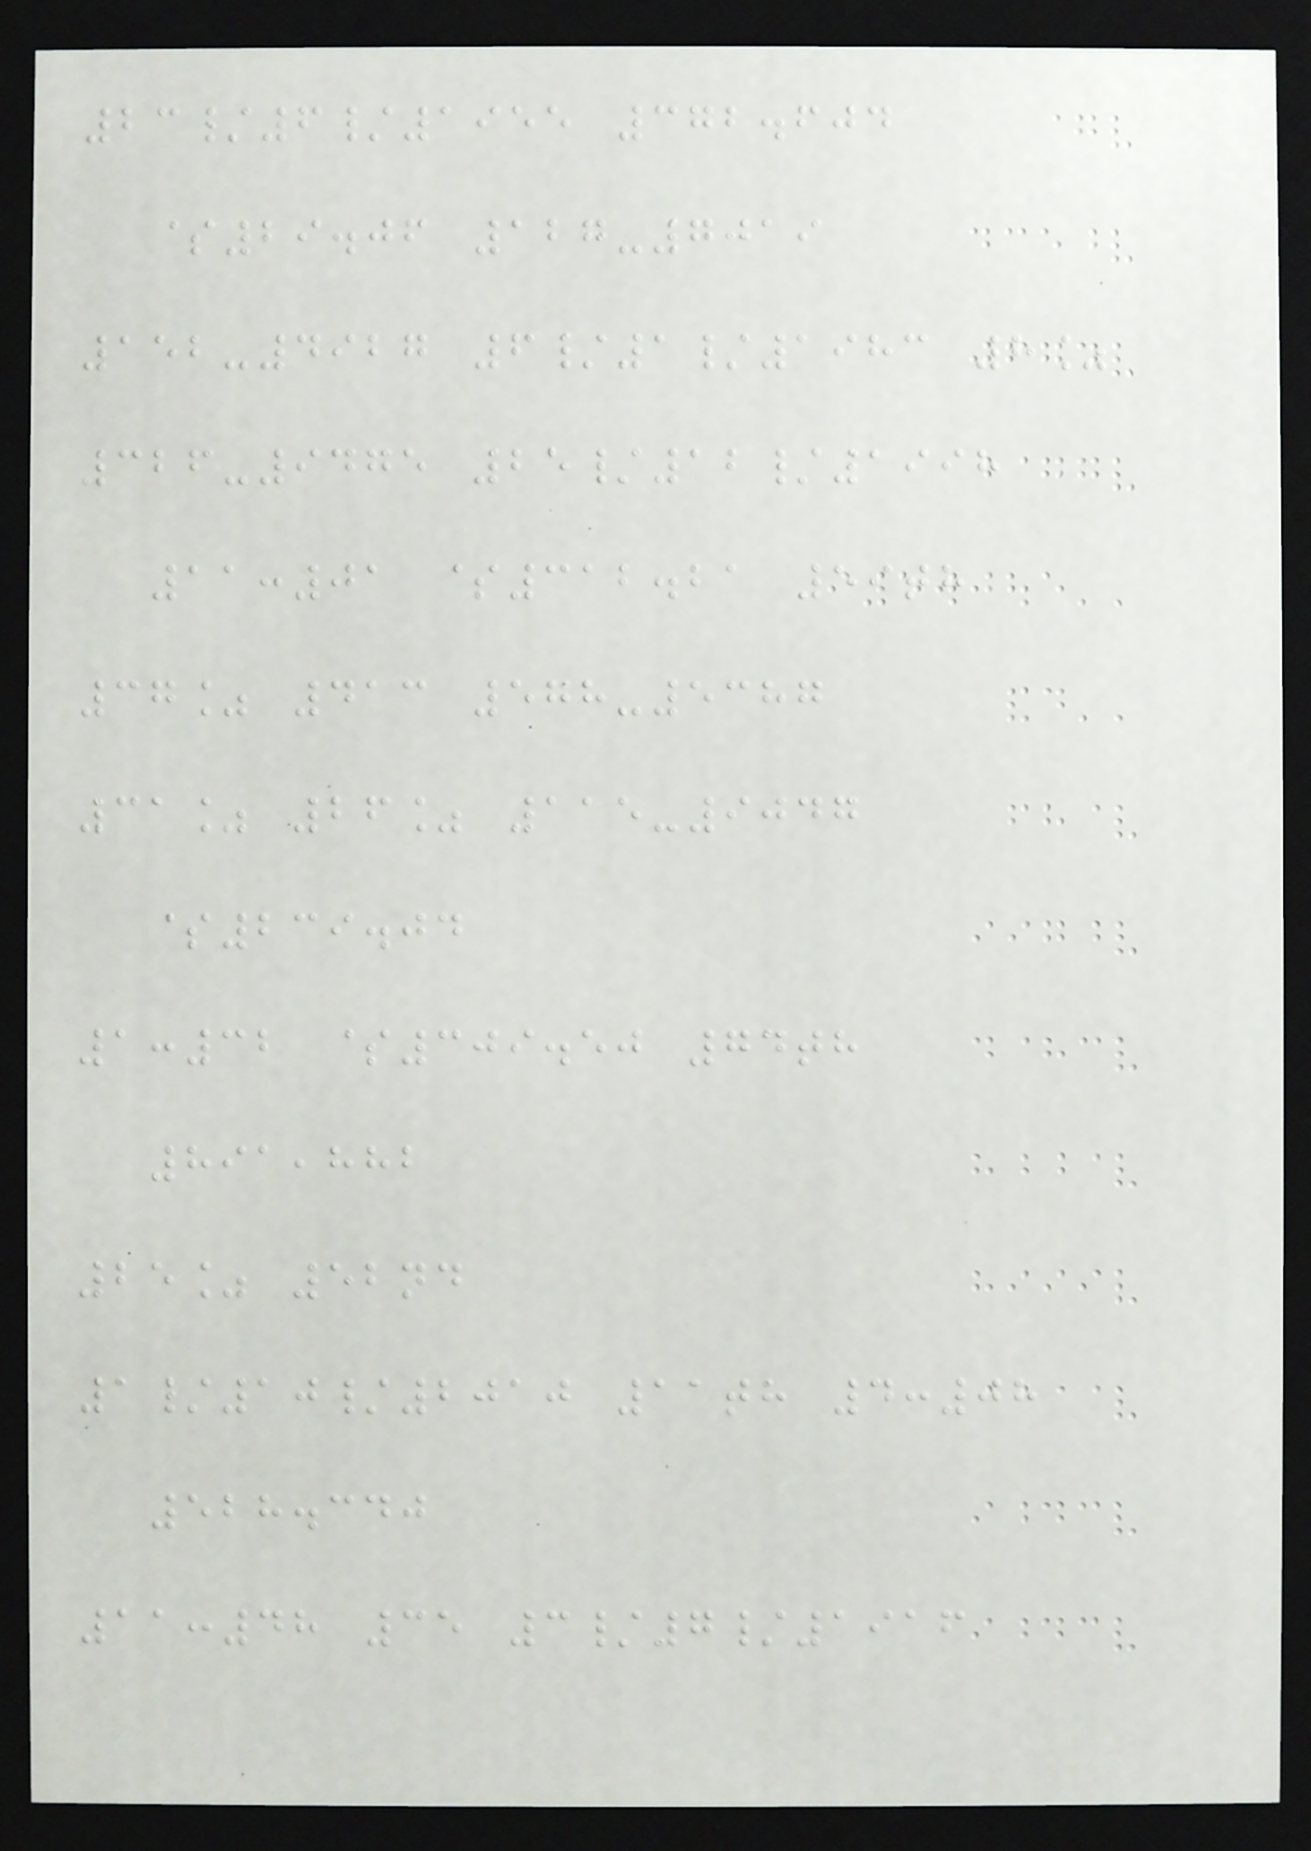23/6/1955 372.604
$29.06 127-7019
152-4927 6/1/1983 8%
326-9475 25/12/1998
11:01 $312.21 59th
37% 413 578-5387
31% 26% 115-9047
$239.04
1:32 $309.50 74th
891,882
25% 52nd
1/10/2010 11th 4:08
528.340
11:48 35 3/7/1916
